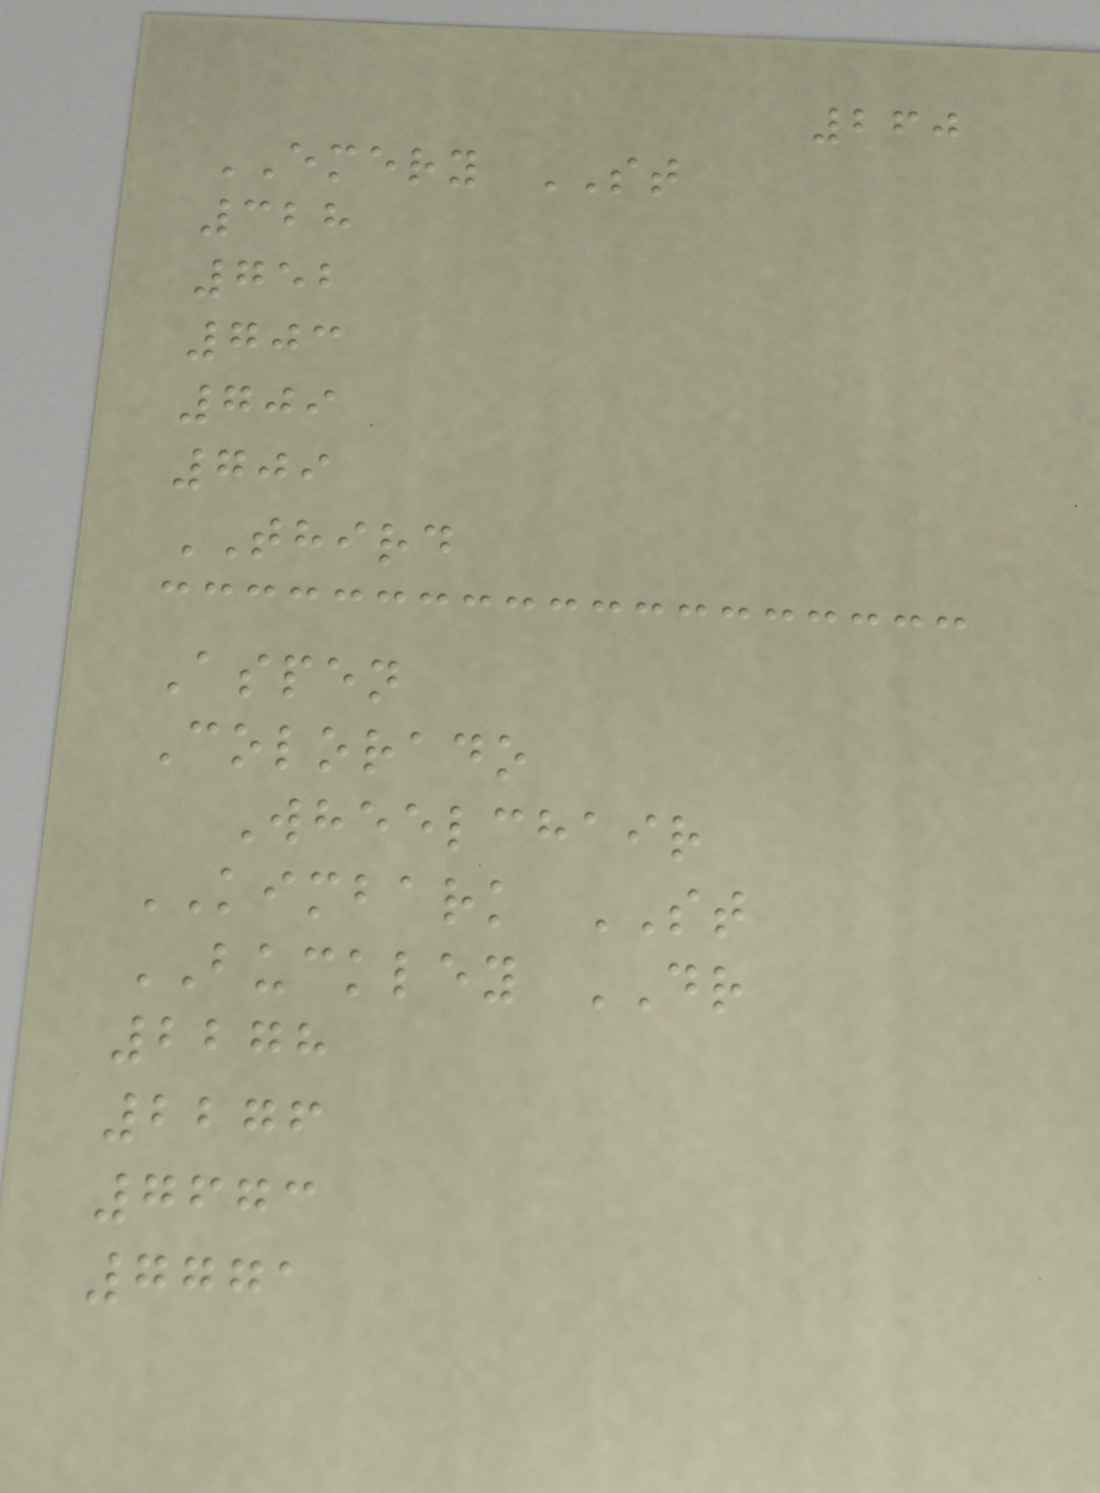260
EMERY ST
328
752
703
709
709
THIRD
Aspen
Colorado
Wheelchair
KIMBARK ST
BUCKLEY DR
2278
2276
7673
7771
